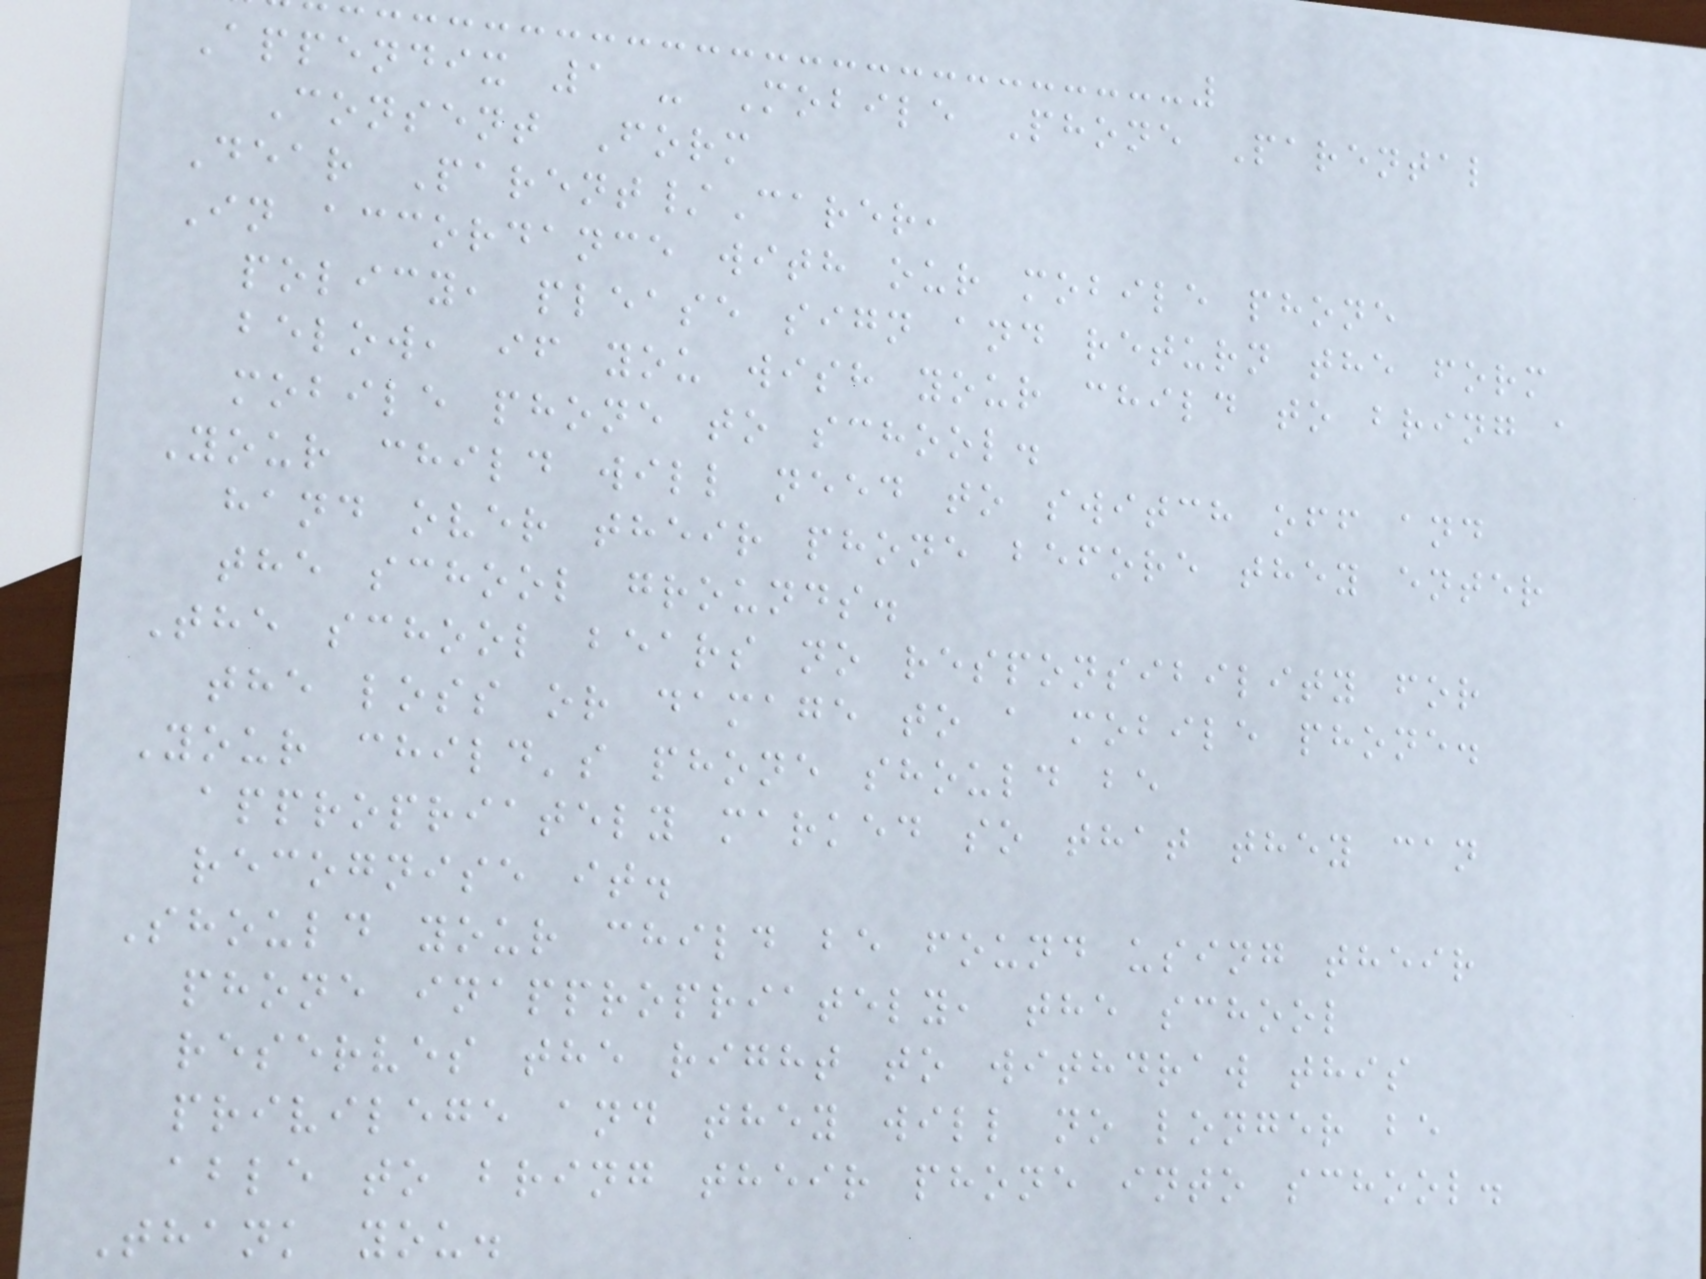Appendix 1 - Mobile Phone Parental
Consent Form
Dear Parent/Carer,
In accordance with our mobile phone
policy, please sign and return the form
below, if you wish your child to bring a
mobile phone to school.
Your child will need to switch off and
hand over their phone before they enter
the school grounds.
The school bears no responsibility for
the loss or damage to a mobile phone.
Your child's phone should be
appropriately marked so that they can
recognise it.
Should your child be found using their
phone inappropriately, the school
reserves the right to withdraw this
privilege and they will no longer be
able to bring their phone into school.
Thank you.
